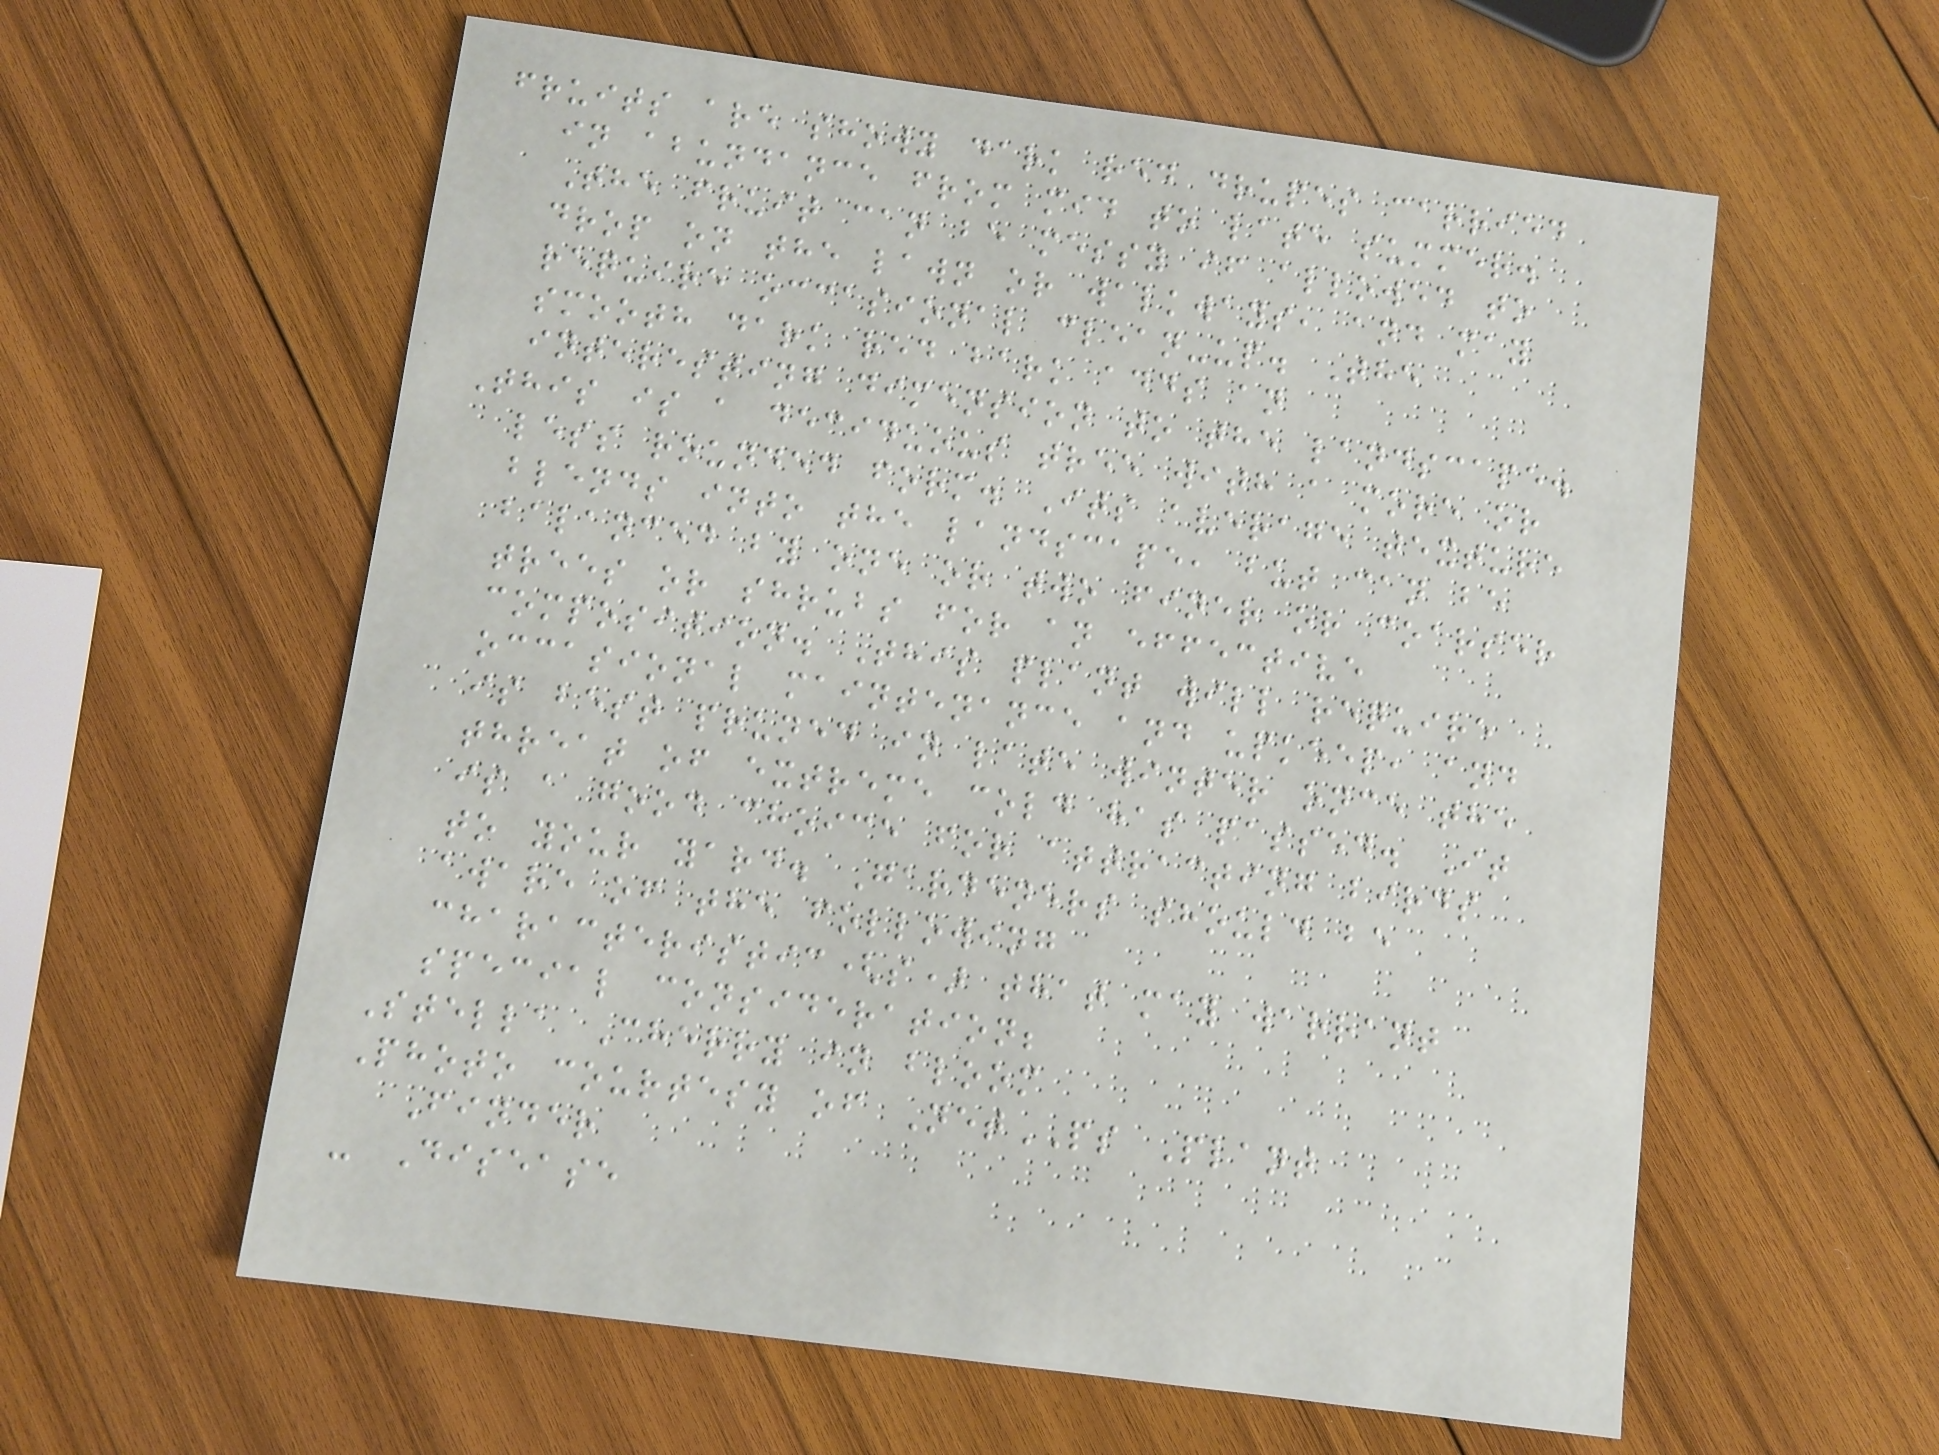fruits are showy dark red drupes carried
in abundance from mid to late summer.
The fruit can be messy if allowed to
drop on the lawn or walkways, and may
require occasional clean-up. The
smooth dark red bark adds an
interesting dimension to the landscape.
This is a deciduous tree with a more or
less rounded form. Its average texture
blends into the landscape, but can be
balanced by one or two finer or coarser
trees or shrubs for an effective
composition. This plant will require
occasional maintenance and upkeep, and
is best pruned in late winter once the
threat of extreme cold has passed. It
is a good choice for attracting birds
to your yard. Gardeners should be
aware of the following
characteristic(s) that may warrant
special consideration;
Stella Cherry in bloom
Photo courtesy of NetPS Plant
Finder
- Disease
